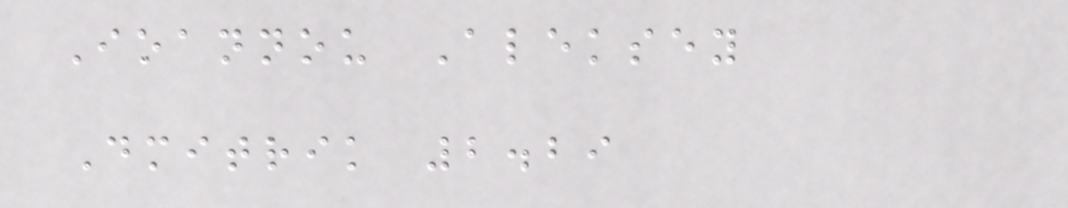Ioannou Aleksey
Dmitrik 2.29
